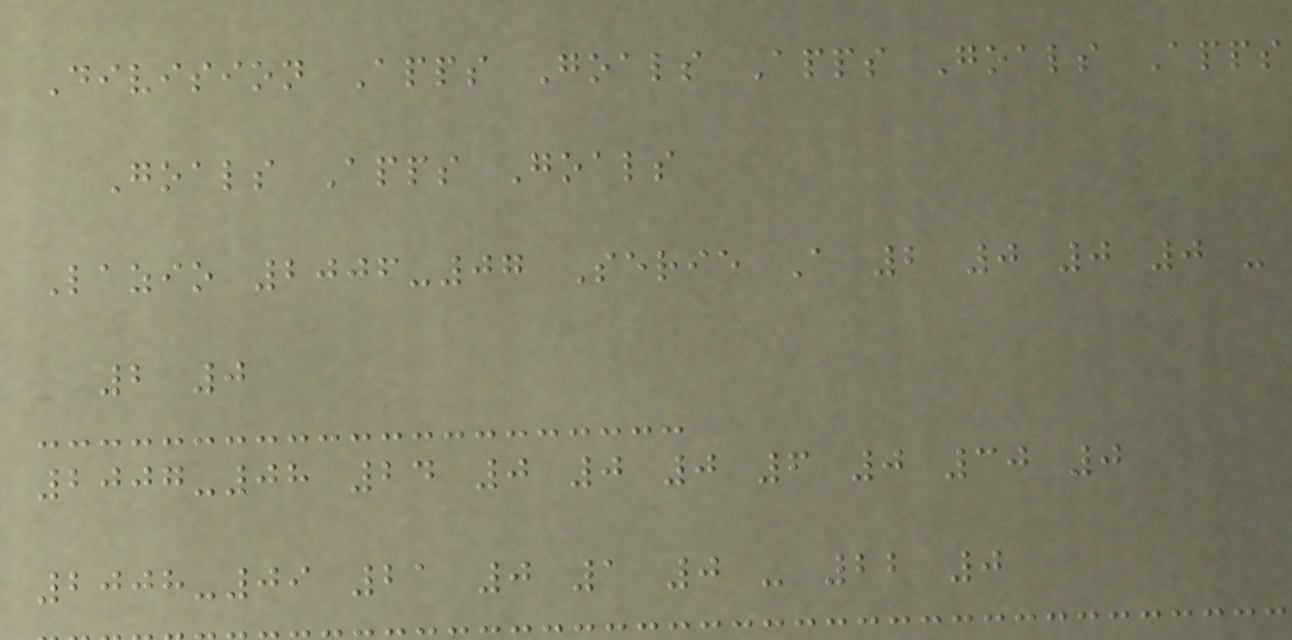Division Apps Goals Apps Goals Apps
Goals Apps Goals
Lazio 2006-07 Serie A 2 0 0 0 -
2 0
2007-08 24 0 0 0 6 0 30 0
2008-09 21 0 1 0 - 22 0
